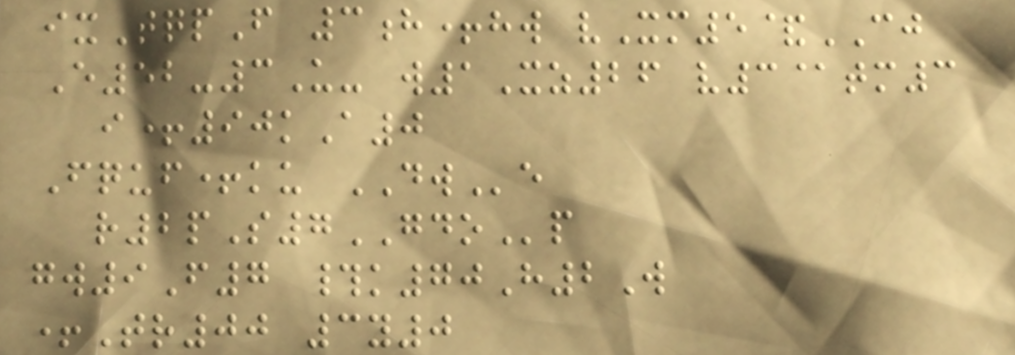ixTqpF 3h+hw vXm5&CJ
E52-3U- w1Xz26 v3@tm3
i+90kA0
Fquf+ku DWe
r2pS7GDOp
gw9F7 #k70H2W
+Tr00 3y0
